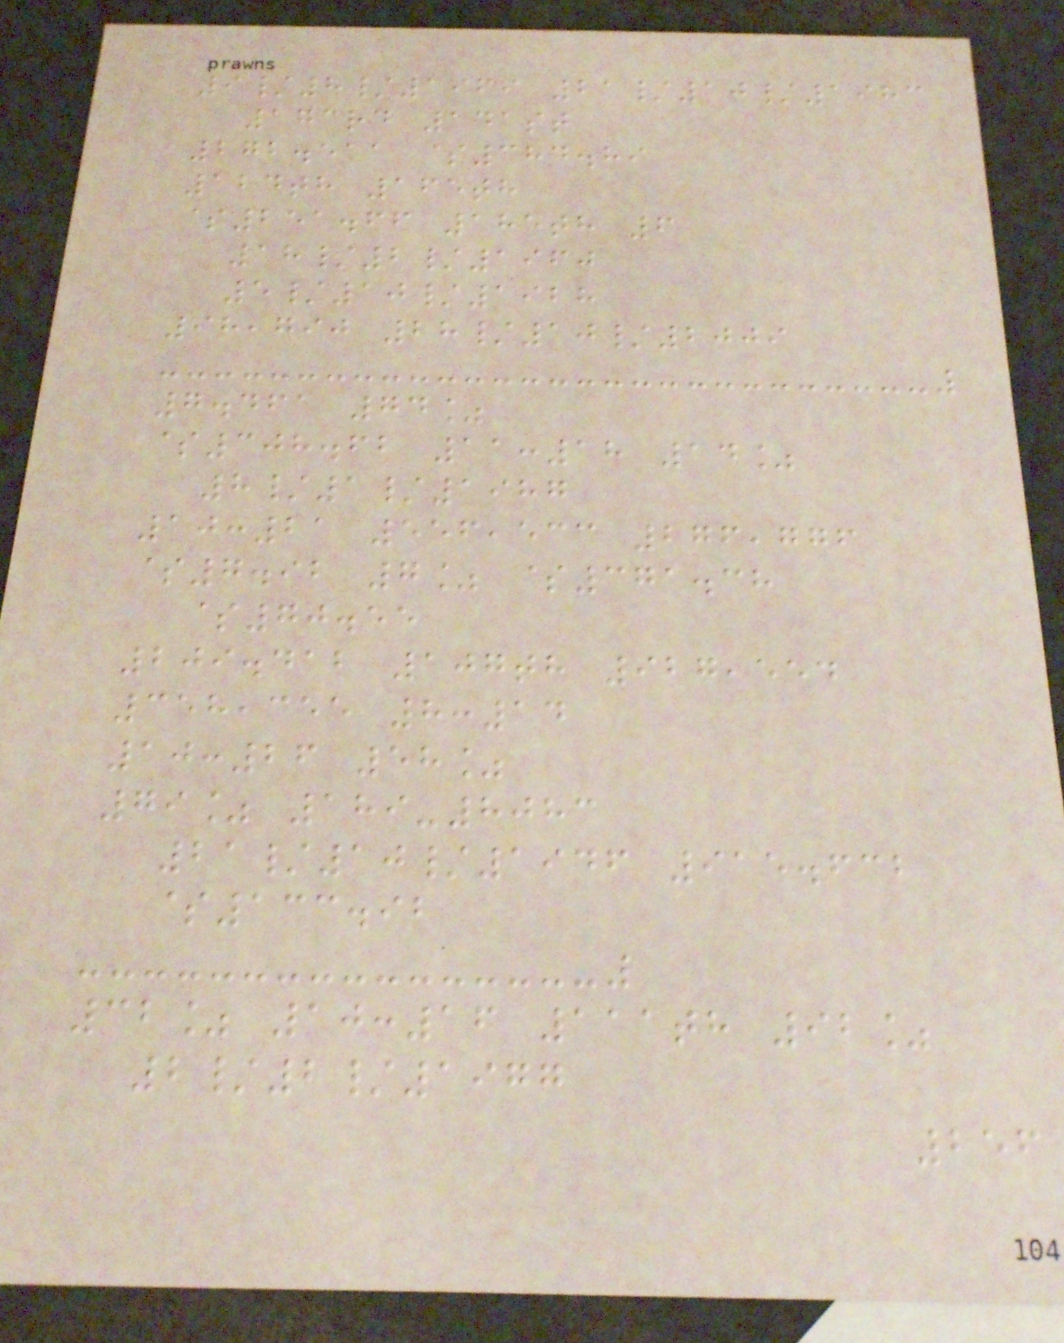9/8/1969 21/10/1983
173rd 141st
272.511 $384.89
124th 165th
$251.66 185th 6
18/2/1960
5/10/1928
98,790 28/10/2009
7.461 74%
$308.62 11:18 14%
8/1/1987
10:21 556,533 276,776
$7.92 7% $371.38
$70.55
209.412 107th 927,554
358,355 8:14
10:26 58%
79% 189-8083
21/10/1946 915.632
$133.92
32% 10:16 111th 92%
2/2/1977
256
